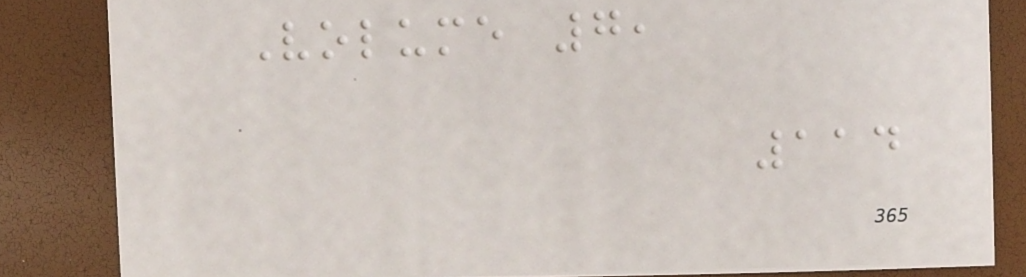Volume 7,
114
